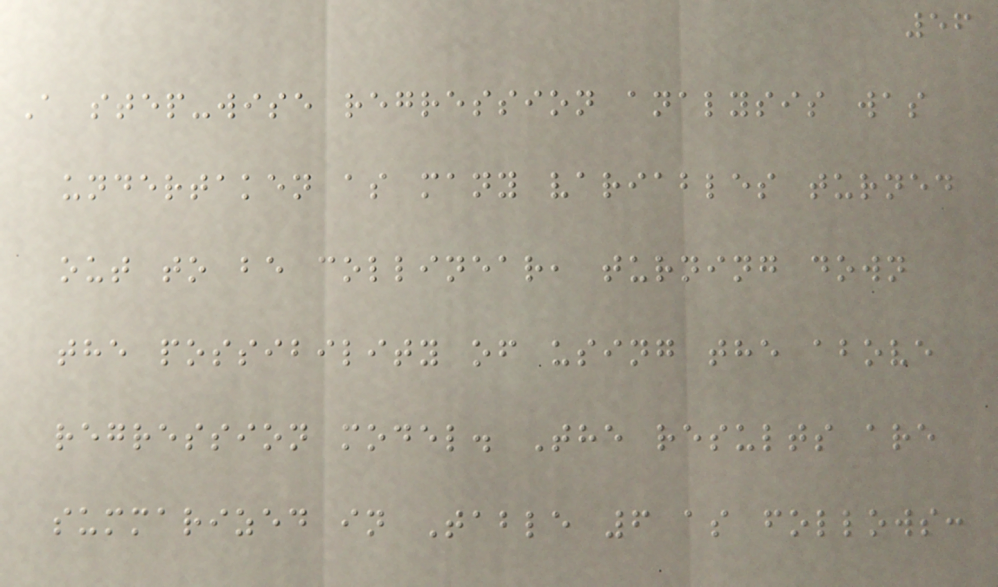56
A step-wise regression analysis was
undertaken as many variables turned
out to be collinear, turning down
the possibility of using the above
regression model. The results are
summarized in Table 6 as follows:
